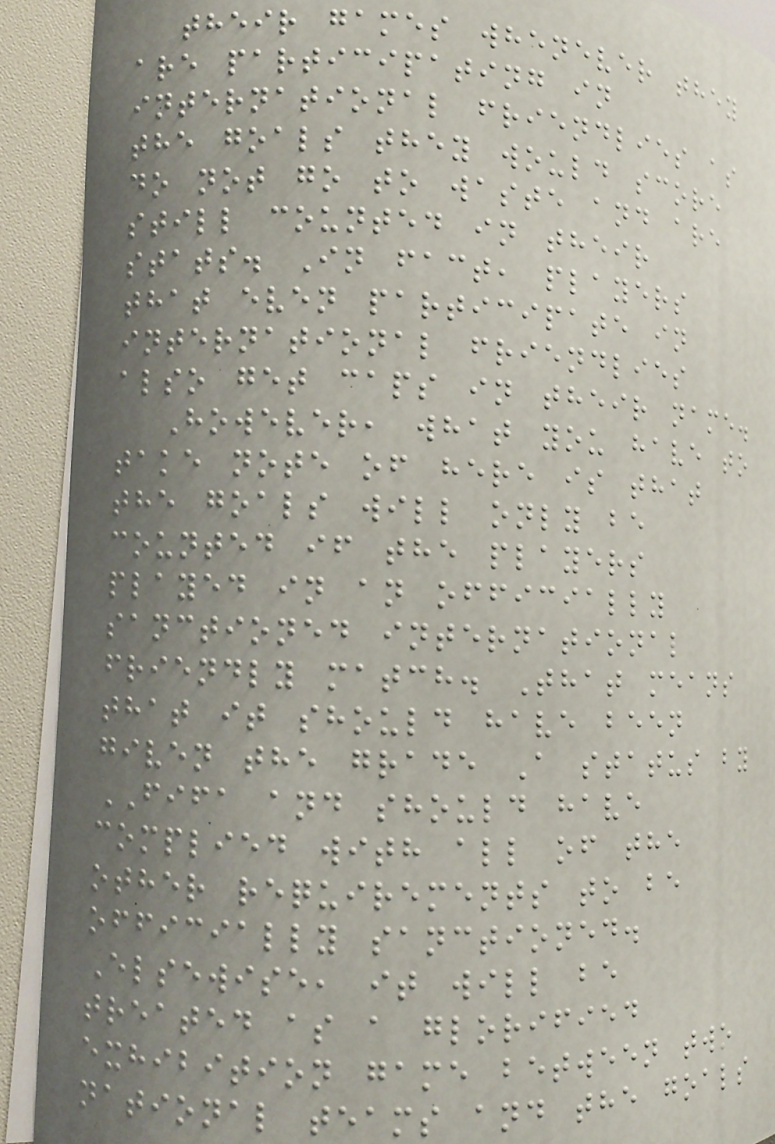their games whenever they
are participating in
international friendlies as
the goals they would score
do not go to waste and are
still counted in their
stats. In fact, players
that even participate in
international friendlies
also get caps in their name.
However, what you have to
take note of here is that
the goals will only be
counted if the players
played in an officially
sanctioned international
friendly match. That means
that it should have been
given the grade A status by
FIFA and should have
complied with all of the
other requirements to be
officially sanctioned.
Elsewise, it will be
treated as a glorified
exhibition game between two
national teams and the goals
